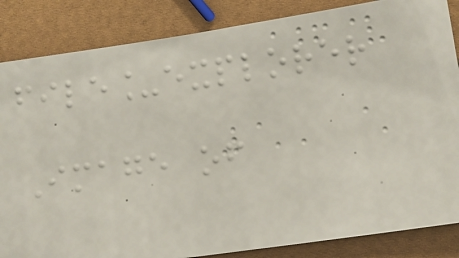file_explorer
Image of
